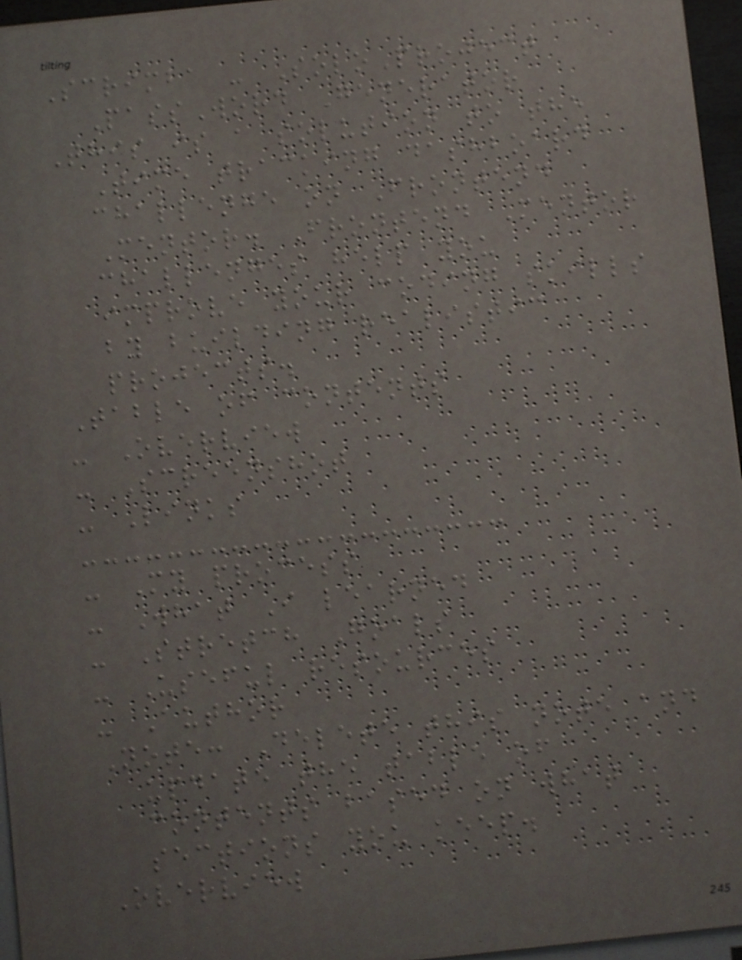Scrimba - SoloProject
PassWord Generator
This is a solution to the
Time tracking dashboard
challenge on Frontend
Mentor. Frontend Mentor
challenges help you
improve your coding skills
by building realistic
projects.
Table of contents
- Overview
- Screenshot
- Links
- My process
- What I learned
- Stretch Goals
- Useful resources
- Author
Note: Delete this note and
update the table of
contents based on what
sections you keep.
Overview
